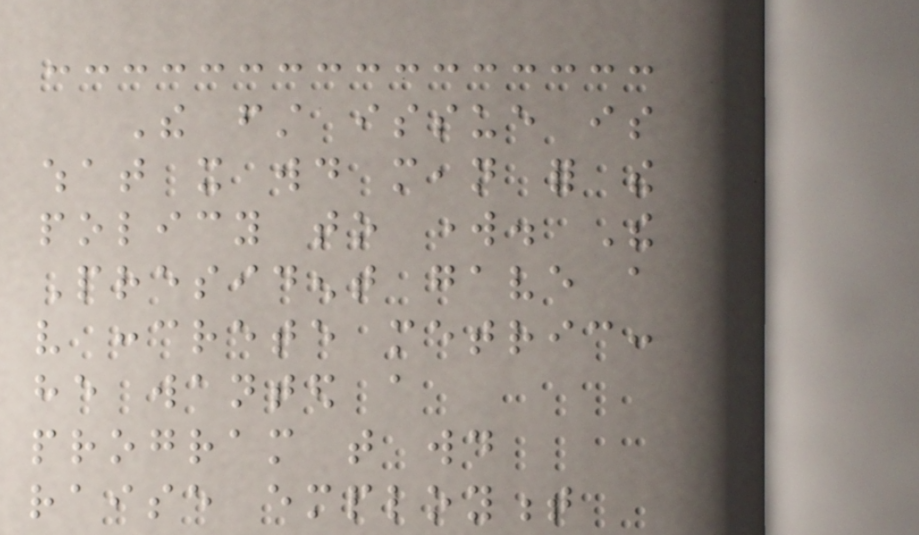The first issue is
what it would mean for the
policy to work. The
President gave a
very concrete metric:
he wanted a
program that would
raise employment
